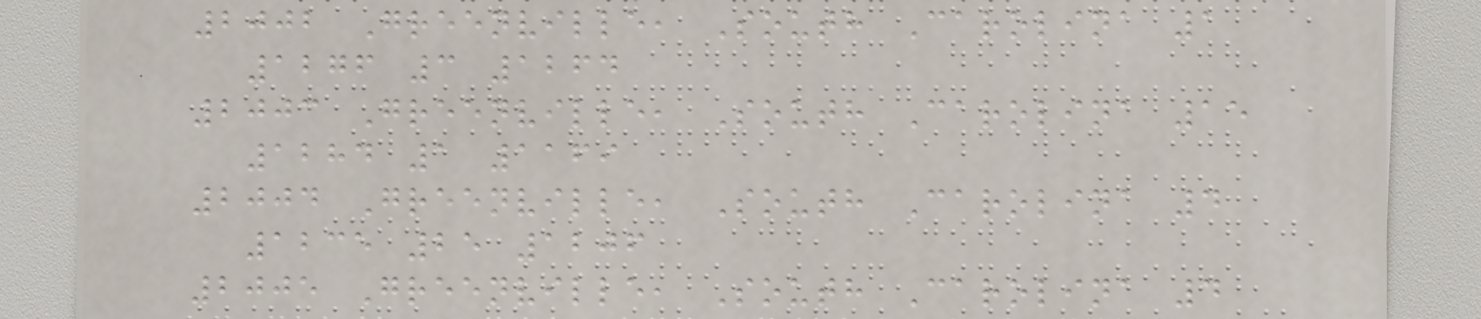2002 Greenville, South Carolina 1
1276 3 1264
2003 Greenville, South Carolina 15
1284 1 1169
2004 Greenville, South Carolina 4
1235 25 1206
2005 Greenville, South Carolina 4
